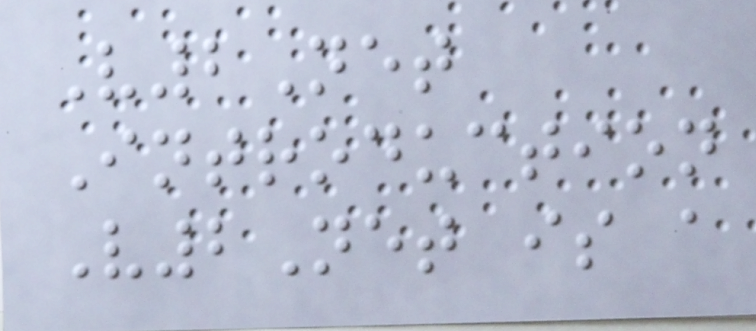V2Net
Introduction
V2Net is a
